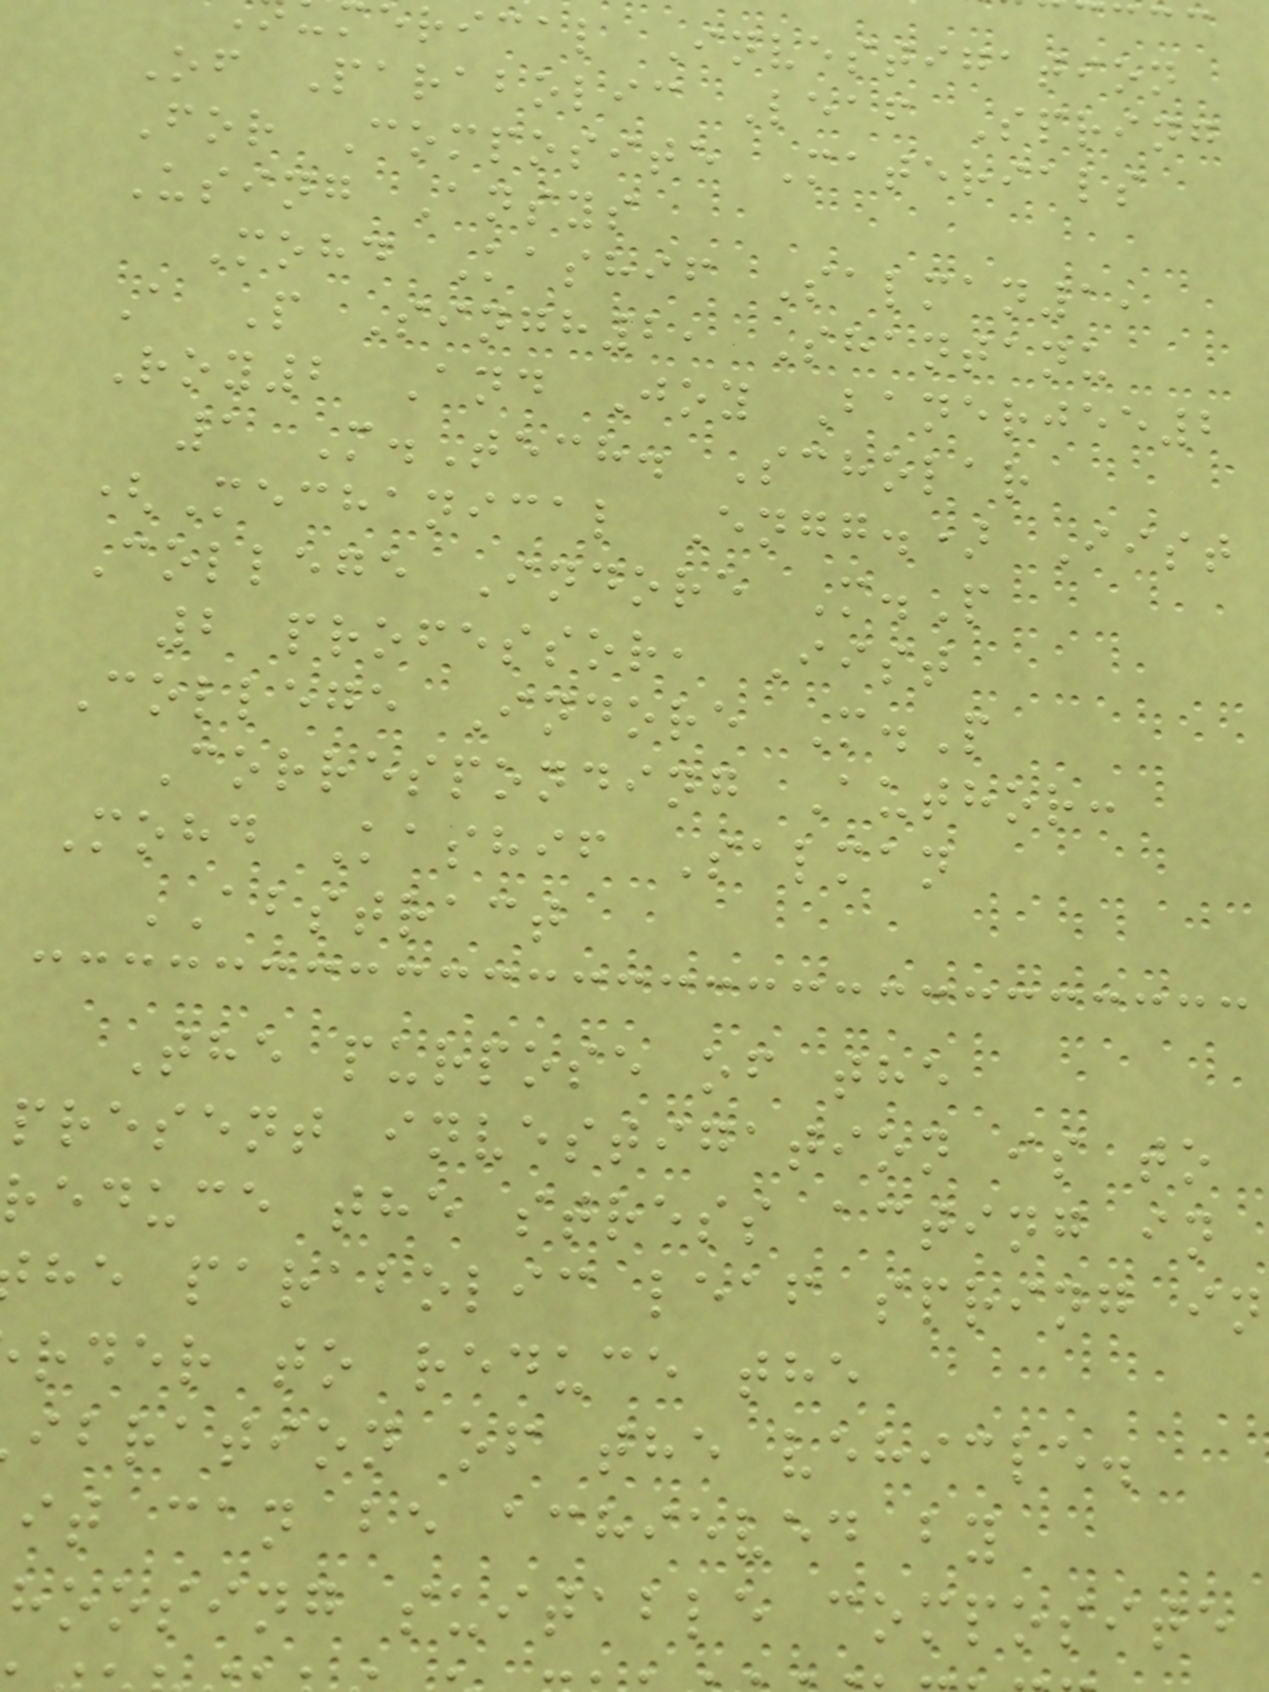erical Investigation
Of Parabolic Leaf Spring
For Composite Materials
Using Ansys
Mohd Kashif Salman1,
A P Singh2, Shantanu
Roy2 And Joy Banerjee2
1 M.Tech. Scholar
(Mechanical Engg.) Iist
College Indore M.P
2 professor, Iist
College Indore M.P
Corresponding Author:
Mohd Kashif Salman
ABSTRACT
The purpose of the
present investigation is to
reduce the stress acting in
he parabolic leaf spring in
rder to reduce the
ibration of the vehicle.
it can be achieved by
hoosing suitable composite
